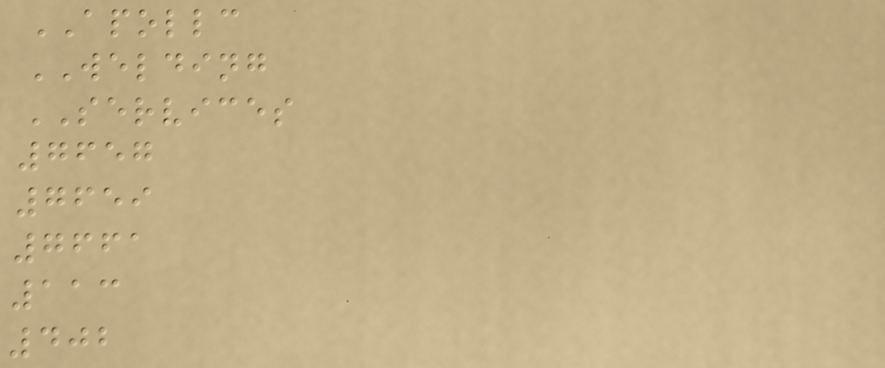APOLLC
WELDING
SERVICES
7657
7659
7661
113
402
